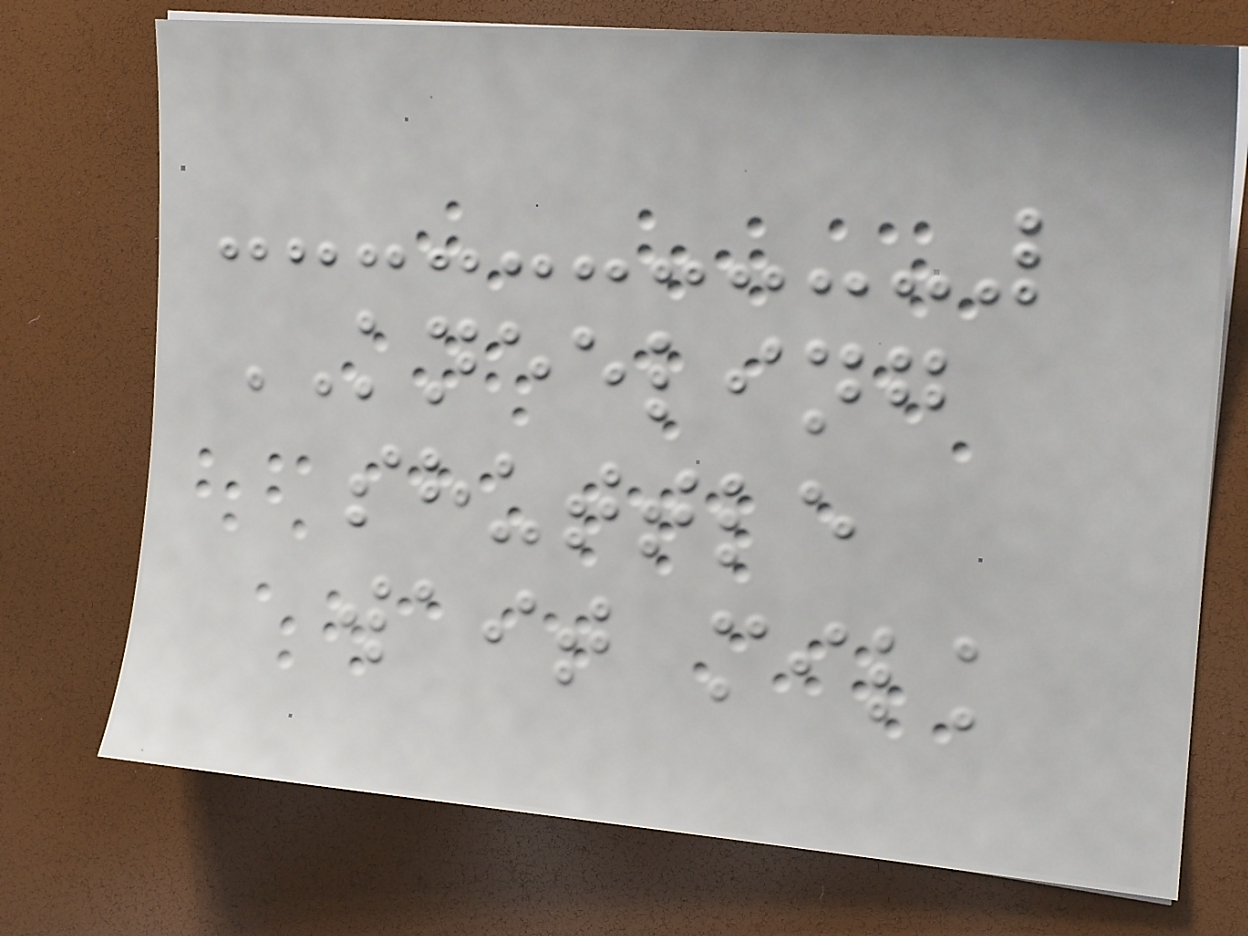KNEELING
shuttle
wait milk
